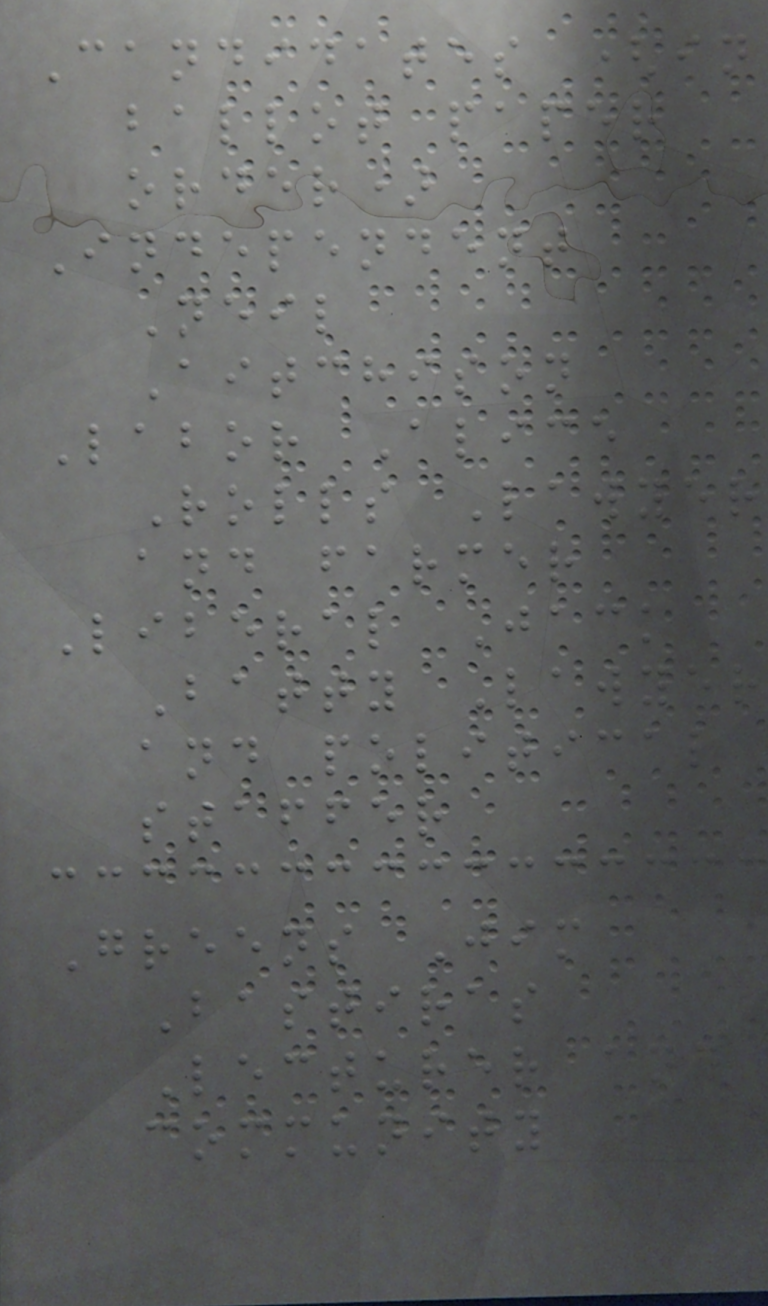Candidates (in
ballot paper
order)
Independent
Neil
Aitchison
Labor Alice
Rolls Lawyer
and farmer
Liberal Jack
Batty Lawyer
and political
staffer
Greens Jim
Bastiras
Lecturer and
community
